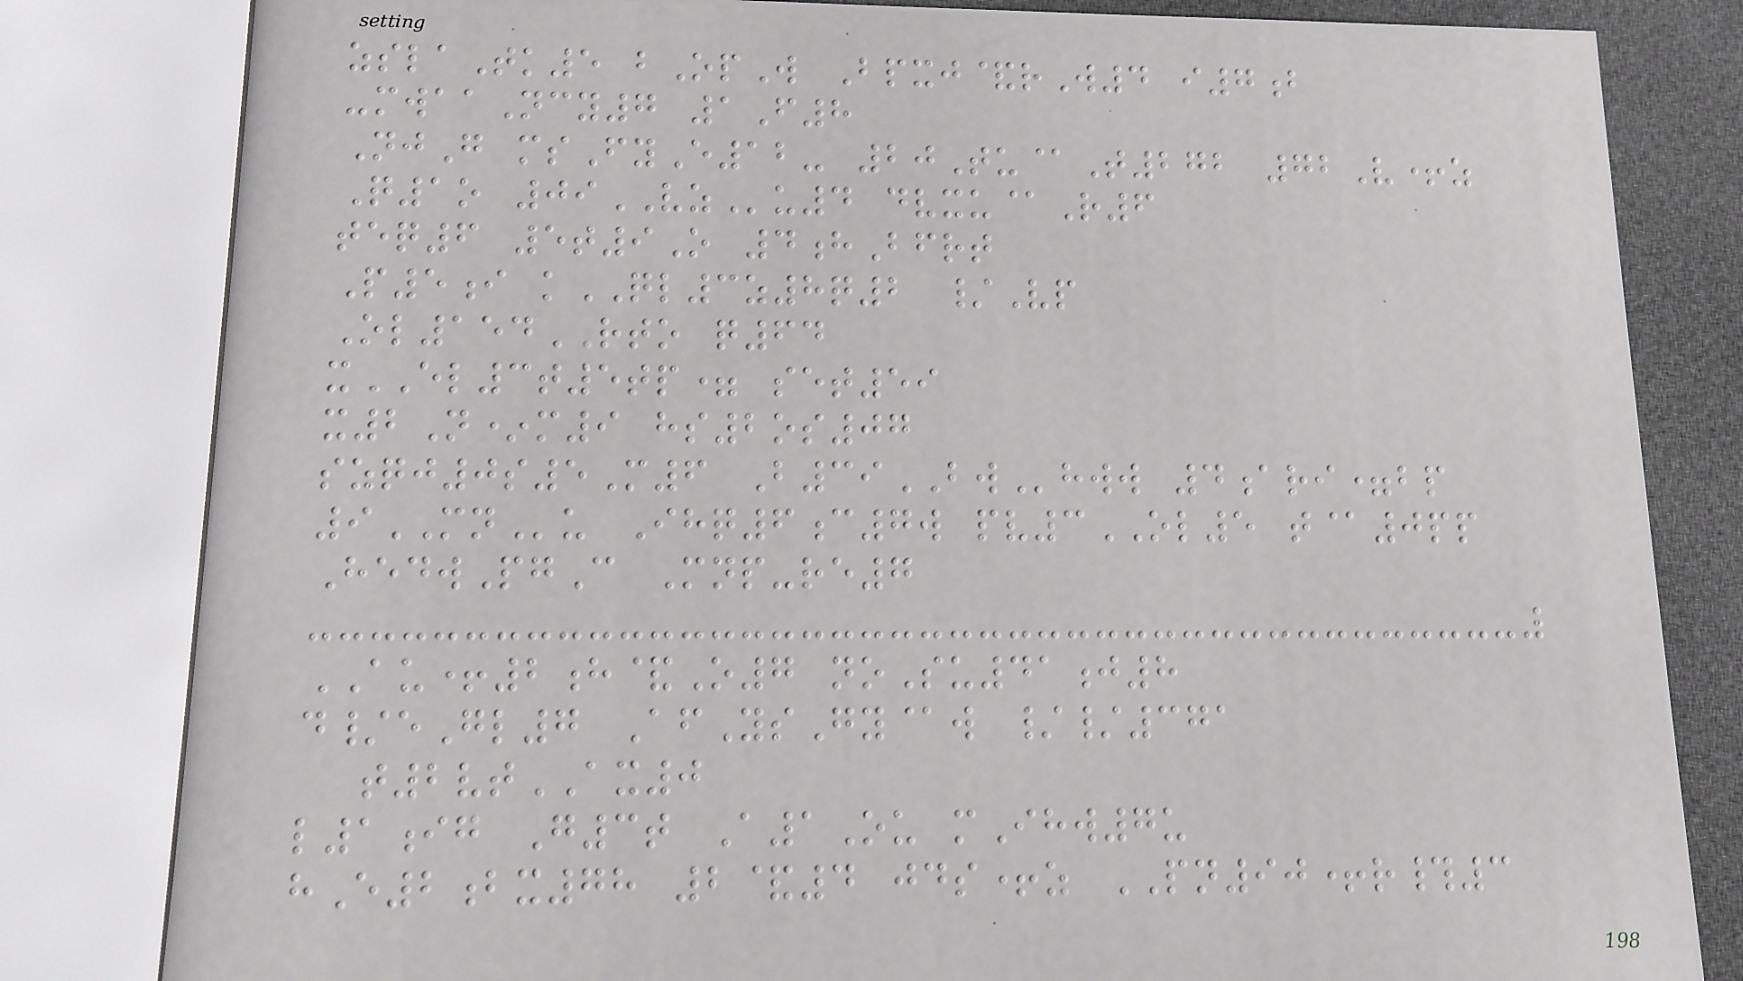zslaTk5 bOpW Bpxj&rW4 i7b
-mwaaNcy7 1F8
NjG msFyE12- 20Tu@T272 72V+z
Q1o 09VZu4 dvxu@R6
teq6 5t9O 4hBfrt
P5i kQL3z8q2 /Vp
Ol154RTO q64
xEL3t5tp= set59
x2N*m9 hs2os07
szqj0s5M6 B39BWhww 4ari=bp
9MNu Ihq6c7w pv3OL5 t@0pp
HedwPgC Mnp-re7
AU+2h&O7 noSu41j8
d/eGl7 AfYsGy@w //371
t2vtAX0
l1ig G3t A1Ou mIhw7u
hE2bx78 2&4 jds+z PN90+r#3
